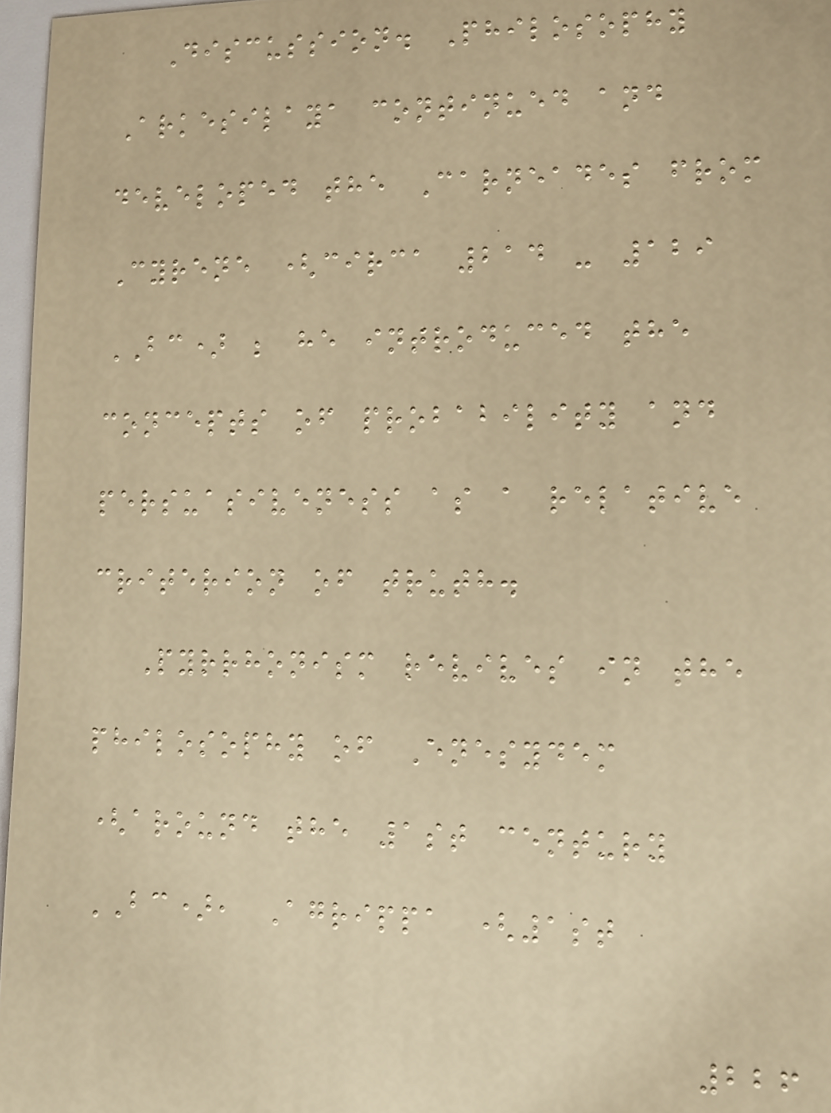Discussion. Philosophy
Arkesilaya continued and
developed the Carneades from
Cyrene (circa 214 - 129
BC) ; he introduced the
concepts of probability and
persuasiveness as a relative
criterion of truth.
Pyrrhonism revives in the
philosophy of Enesydem
(around the 1st century
BC), Agrippa (1st
226
